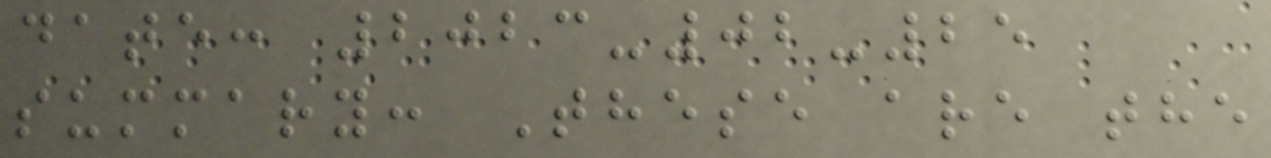date: 2023-02-25
summary: These are the
